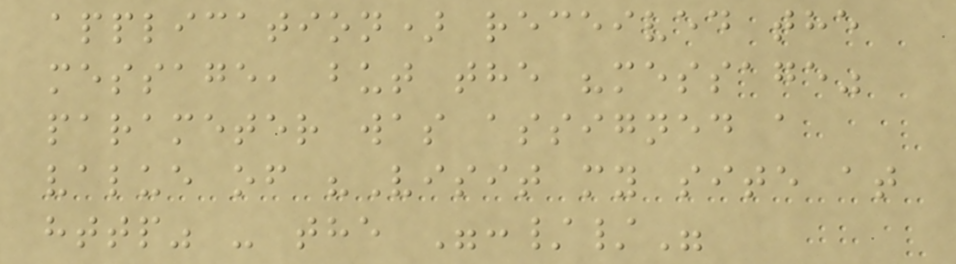application) received the
message, but the "message"
parameter was assigned a
value of "Visit my site at
http" - the "://"
